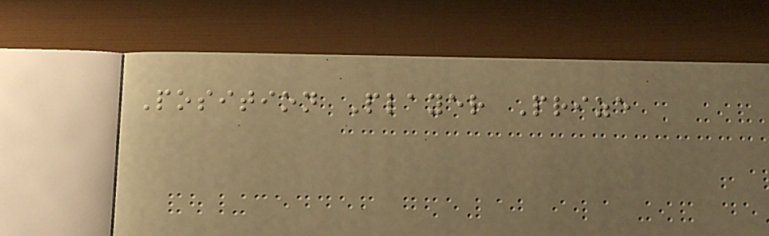Position Player Prize
